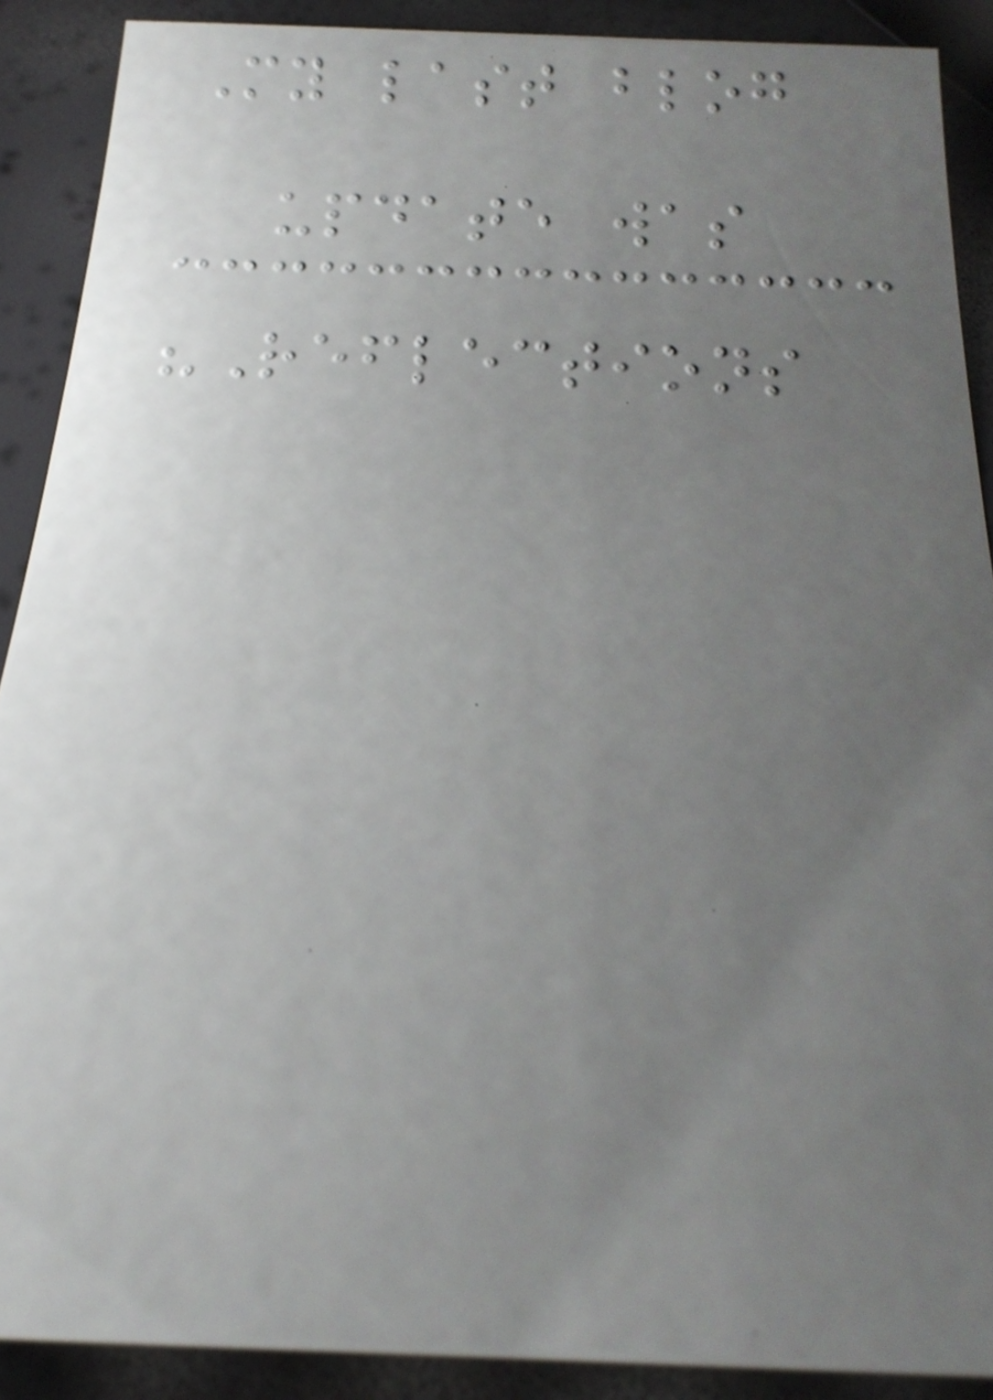My last blog
update was
"Reflections
